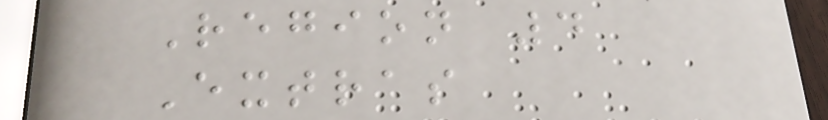Region 4
Extras
